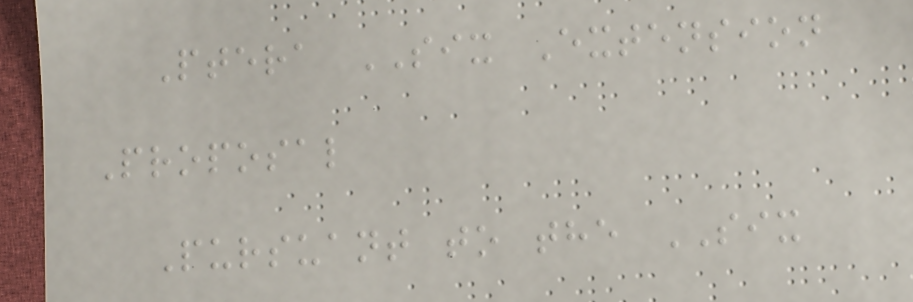Ptera SIX Extension
Proposal
Pursuant to the SIX
